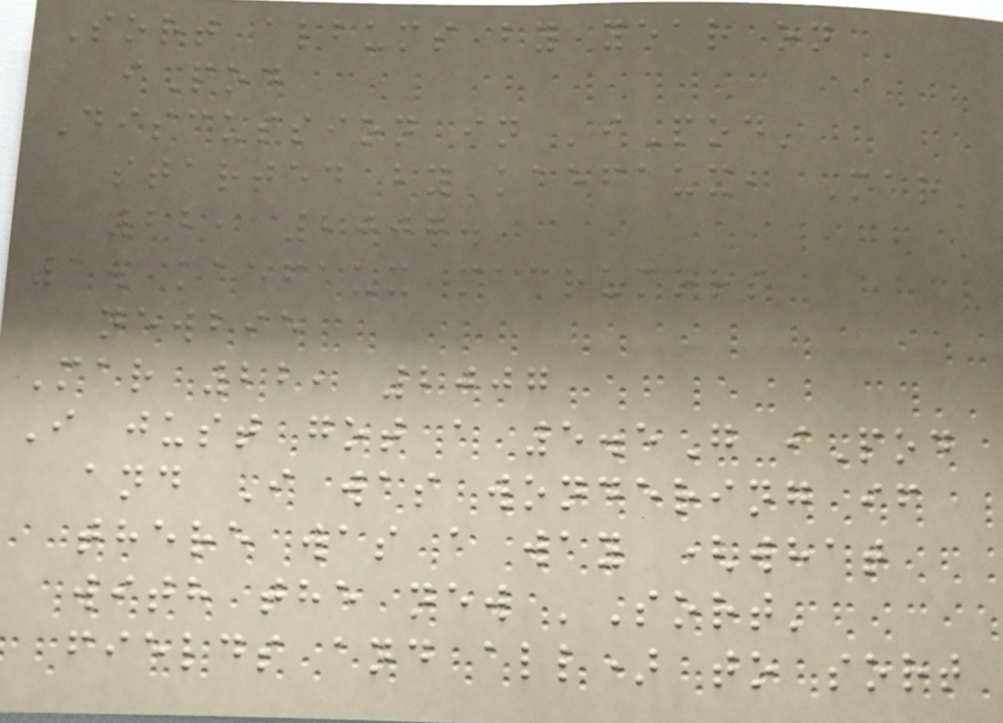Sort albums by year on
iPod
Discussion in 'iPod'
started by kaefaux, Mar
22, 2007.
1. kaefaux macrumors
newbie
Mar 22, 2007
I just got a 5.5G iPod
and I was wondering if
there was a way (what
with the new 'Sort'
fields and all) to sort
